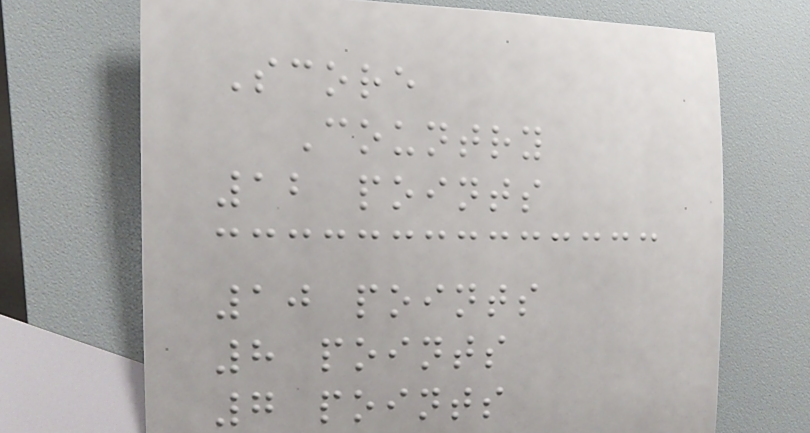Score
Country
12 points
10 points
8 points
7 points
